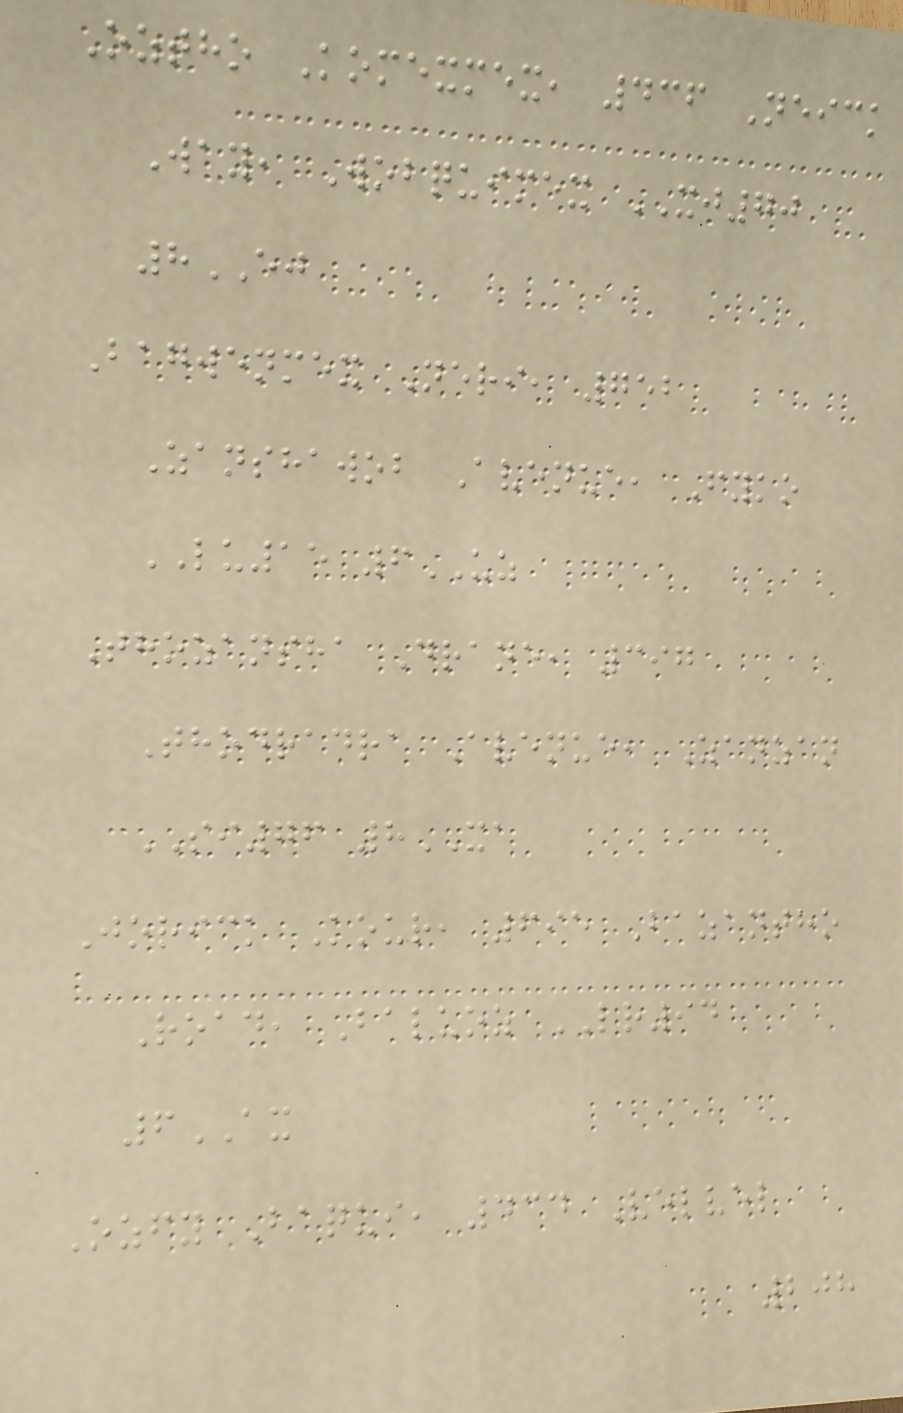Oztho Komexmex, 436 Neick
Way, Wobquimex XJ70
8EJ
Bagwenmex Neri, 752
Zanshawob Avenue, Fyko
LU15 6UZ
Thozansha Drane, 397
Thodradra Avenue, Zanzan
SI76 8XA
Jorick Kour, 695 Bazantho
Road, Baluoz LR94
6AX
Ozfy Baqui, 434 Velvel
208
